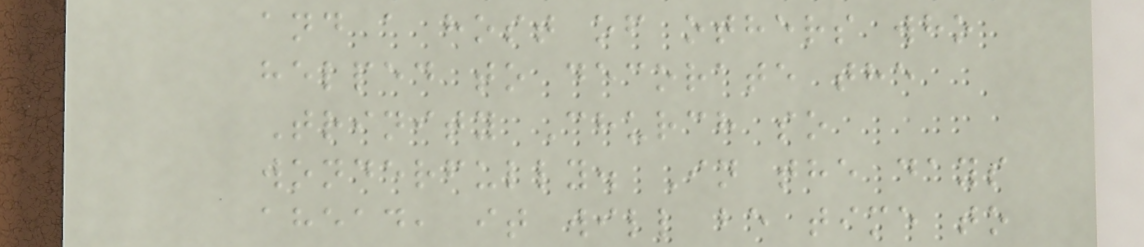and a host of others who
helped to decorate the
Trinity Church so
wonderfully. In the days
ahead, it will be time to
